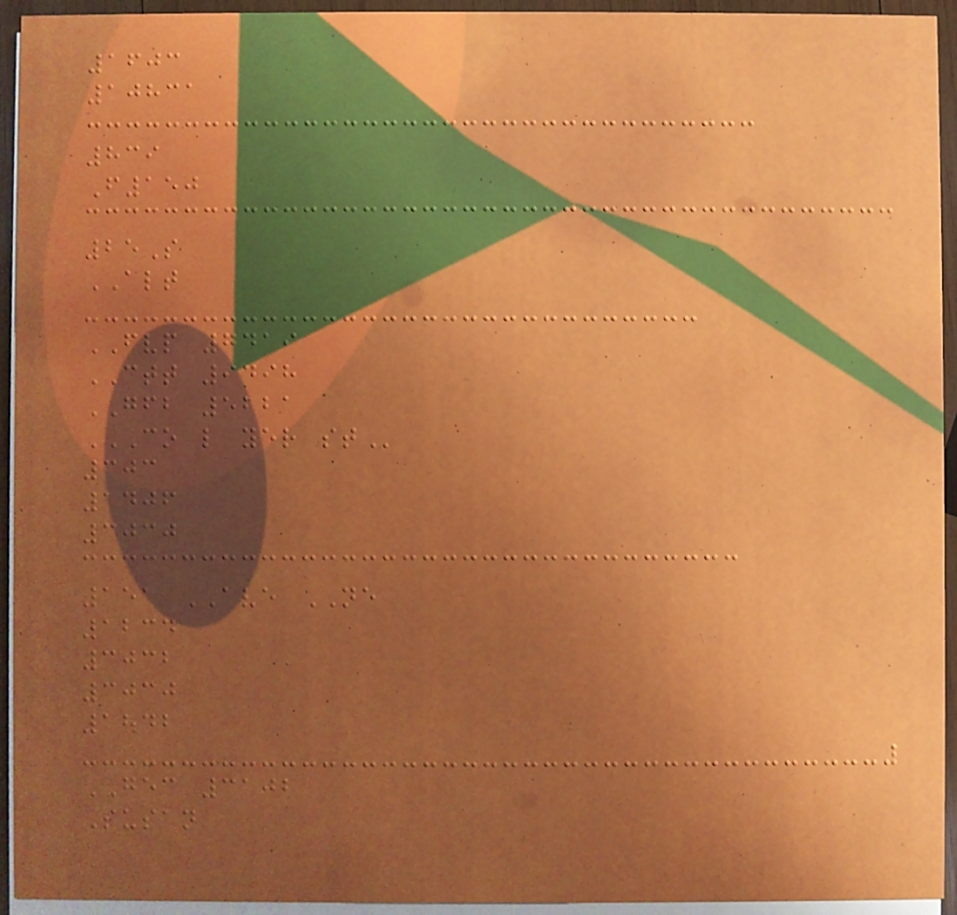1603
10831
839
F150
25S
ALT
FVP 7419
CTT 9498
GFB 5221
CO L YER ST
303
1406
3030
151 AVE NE
1234
3032
3030
1842
GEC 3102
Susan
